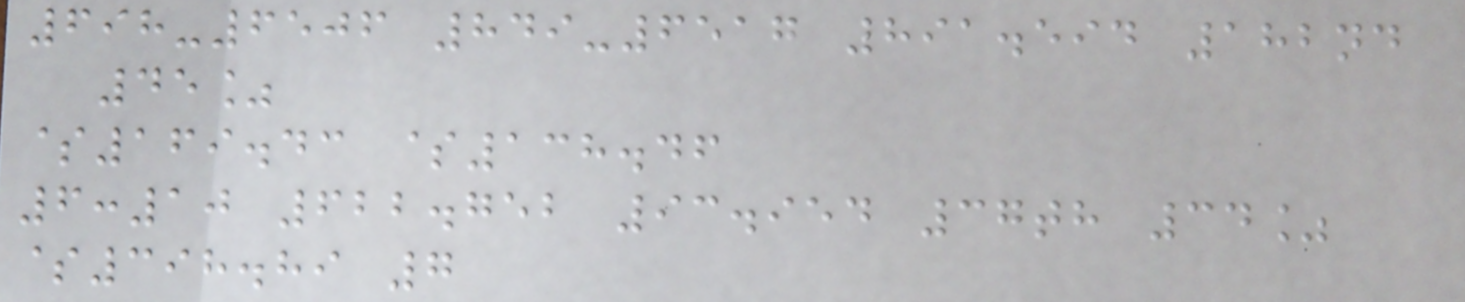698-6506 849-6517 891.594 182nd
45%
$169.43 $138.46
6:10 622.752 93.954 37th 34%
$398.89 7
